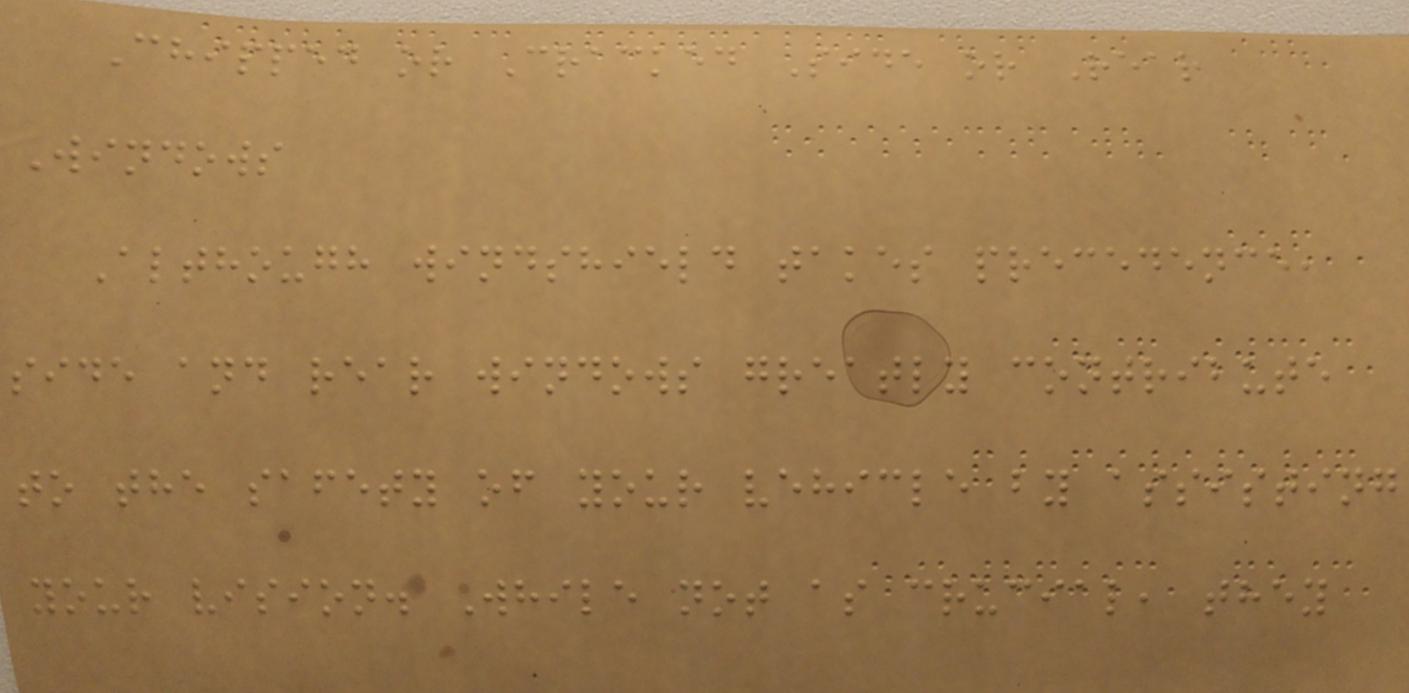Chipped or Cracked Side or Rear
Windows
Although windshield takes precedence,
side and rear windows greatly contribute
to the safety of your vehicle by assisting
your vision. While not as crucial, they
